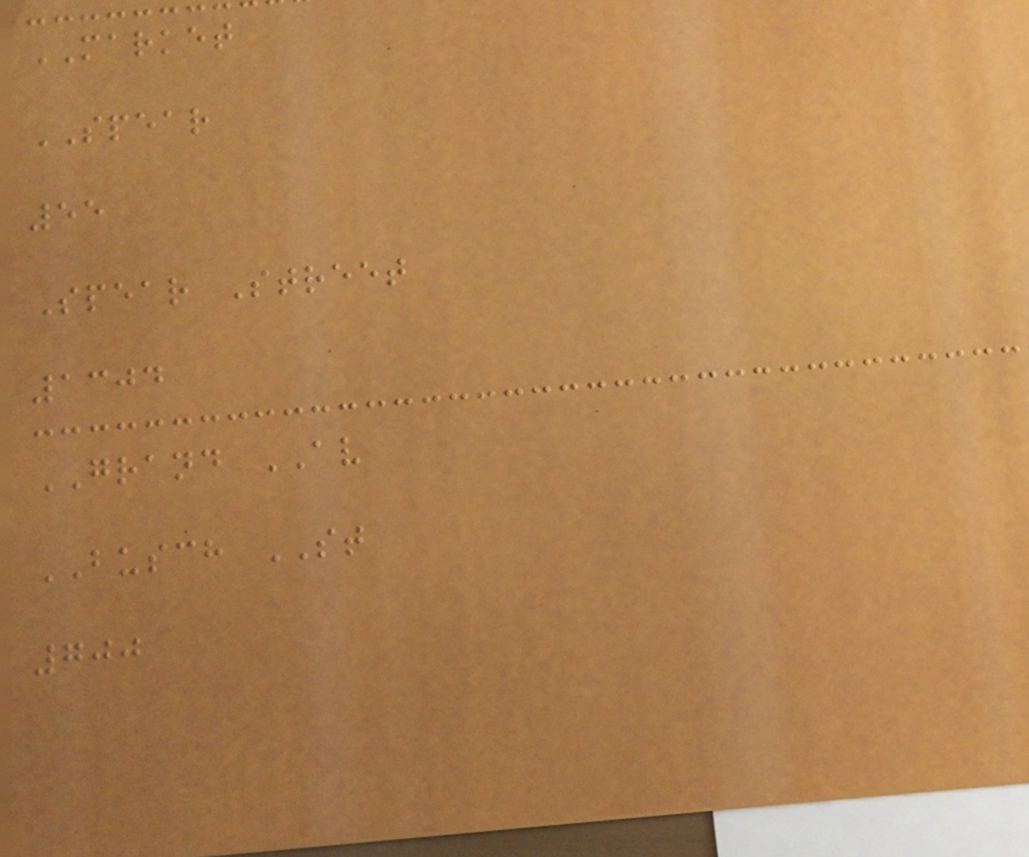MARKET
SPEAR
55
Spear Street
1304
GRAND AV
BUSCH ST
700
